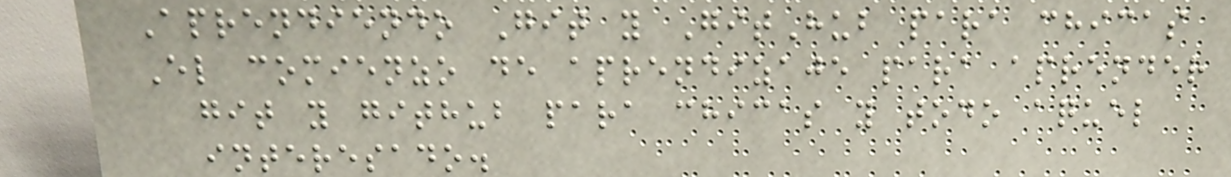Aprendiendo Git y GitHub para chicas
El comienzo de aprendizaje para aprender
git y github para chicas y todo aquel
interesado.
